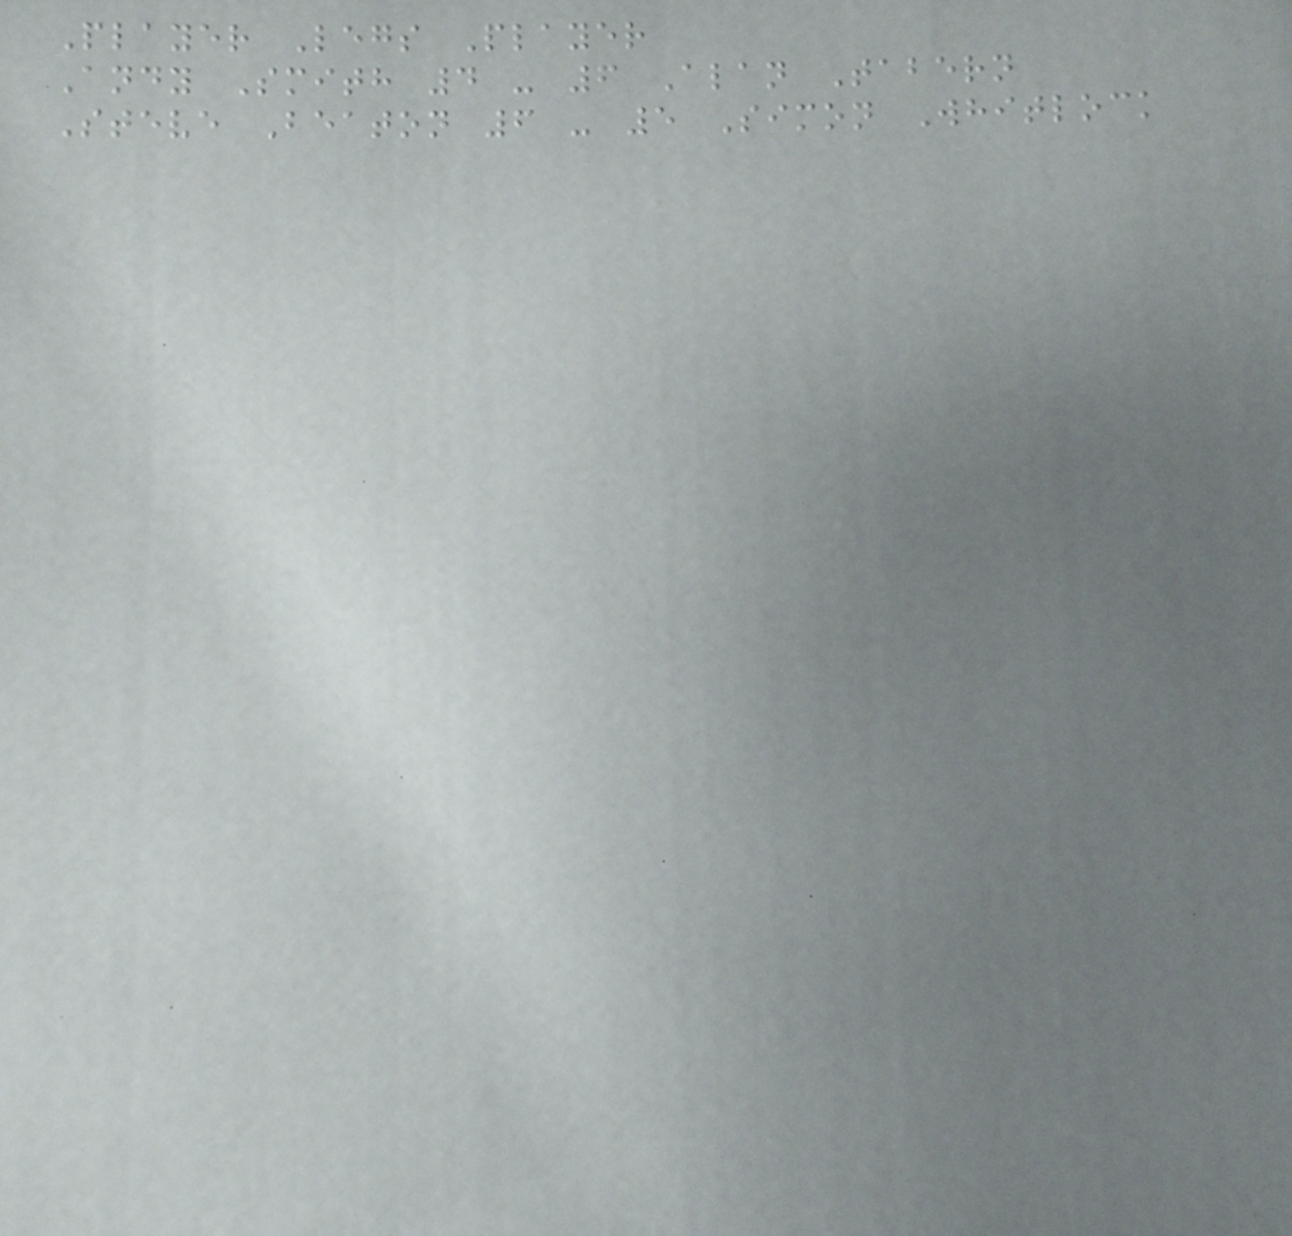Player Legs Player
Andy Smith 4 - 6 Alan Tabern
Steve Beaton 6 - 5 Simon Whitlock
